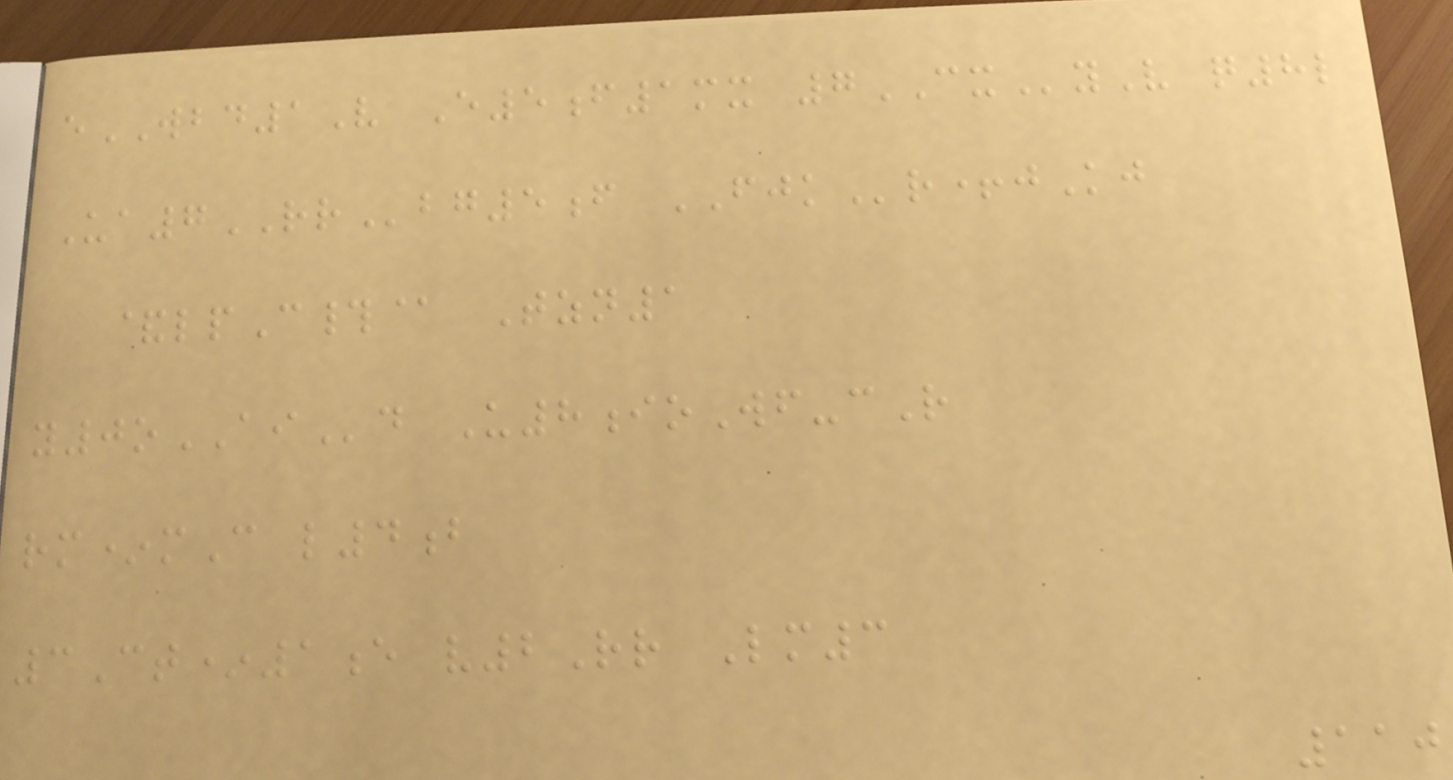eWBD1V E5f1mx 7CXyV q8l
Ua7RRbg5f FJKr+jKj
&lpC#@ Tzn1
y0oAId U8ioWf-cR
rm*mC l4b
3Ct*1e v2Rr Lm3
110
